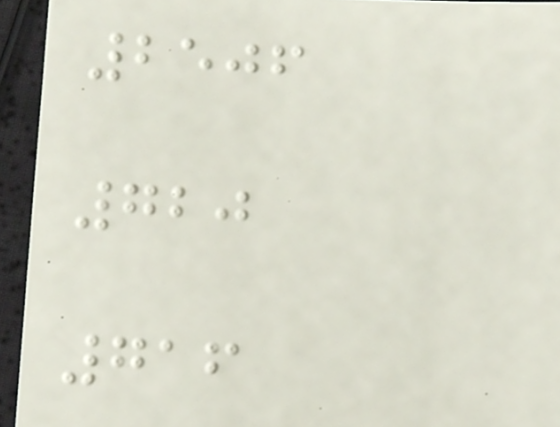2506
720
716
